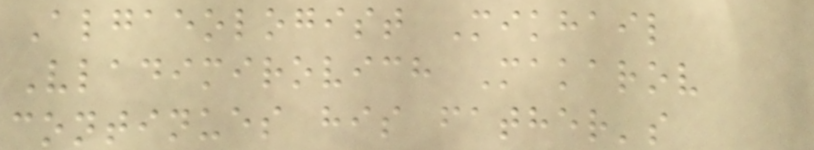Algaeologist Mikhail
Vladimirovich Makarov
continues his father's
